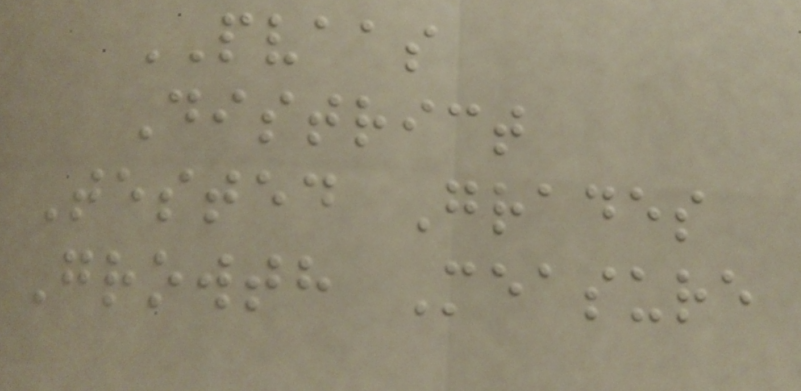PVAAS
District
Tested Grades
Growth Measure
